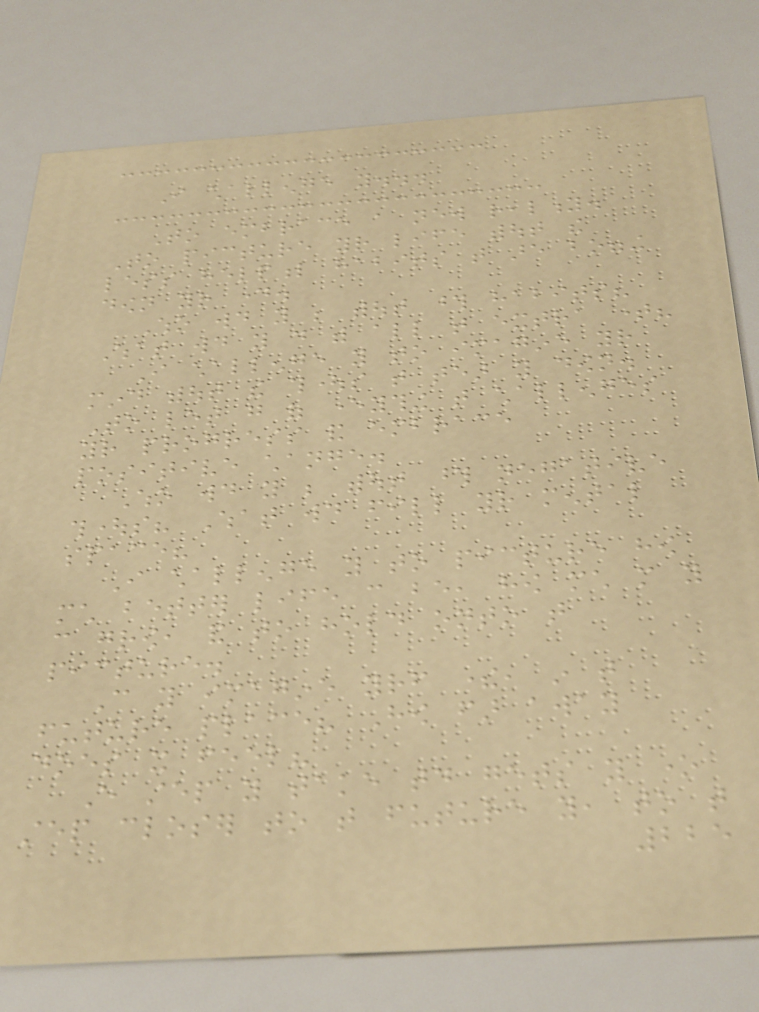I challenge you...
To embrace a new reality.
To picture your life without the
less helpful habits that are bogging
down your day.
Who would you be without those habits?
What would you do with all that extra time?
I challenge you to imagine your
mind without the thoughts that tear you down.
To let go of everything that challenges
your progress and embrace
positive change.
Who would you be without those negative
thoughts? What would fill your mental
space?
I challenge you to picture how
much better life can be, how much more you
can grow, and to hold onto that
picture.
Can you imagine yourself there, in that
future place? How far away
does it feel?
Every step you take today gets you one
step closer to that future you, to that
225
